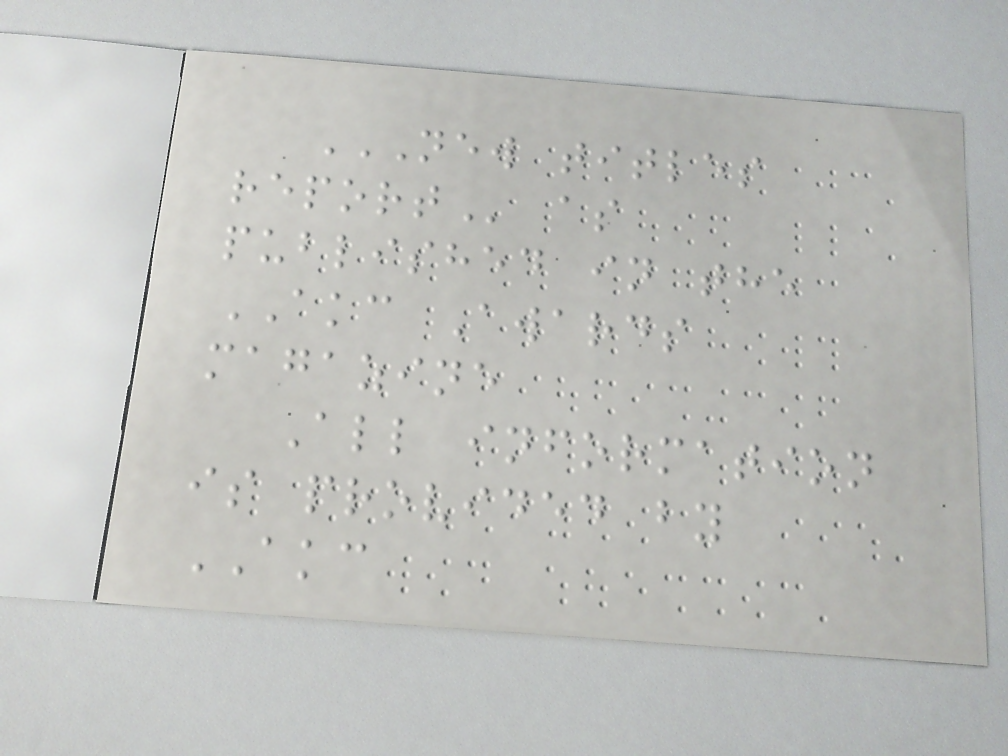NEW TITLES
REPORT as
published in the
AKC Awards
magazine
All information
is provided by
AKC
